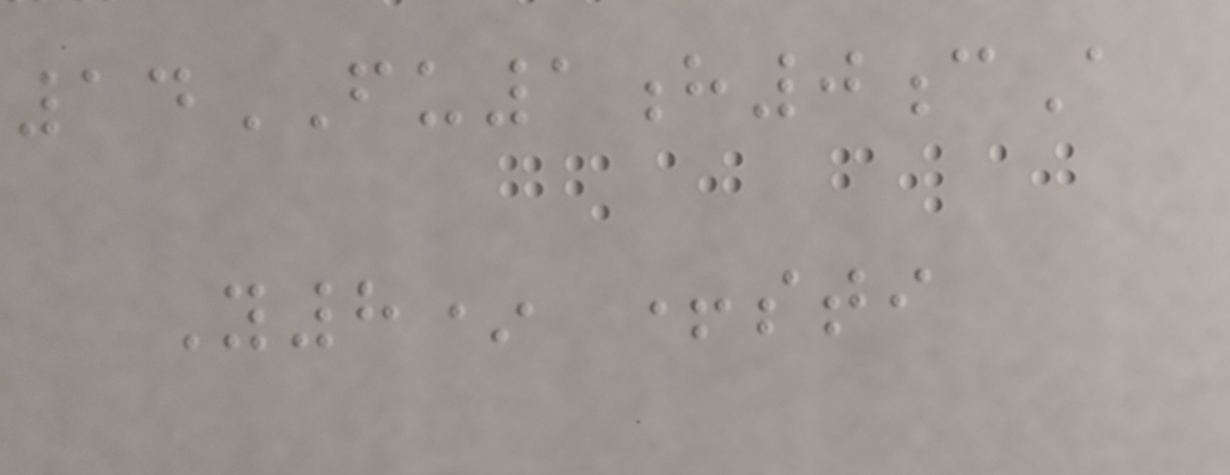14FU1h0cA
Y8* +sti
